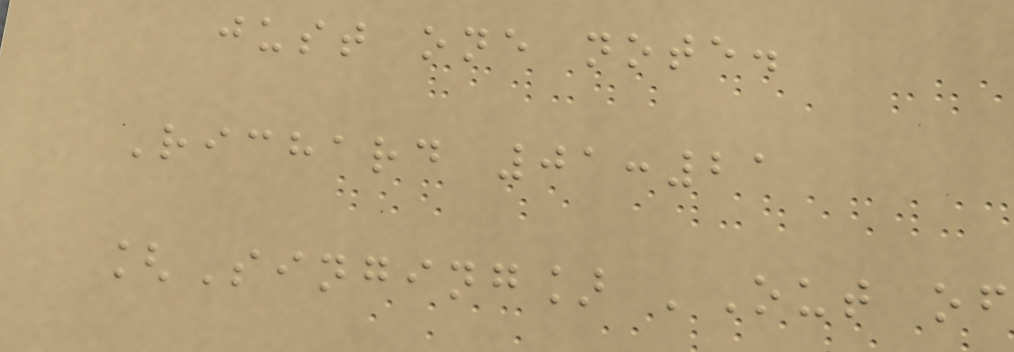just one note.
Richard 01:21
[Singing] 'Out of
